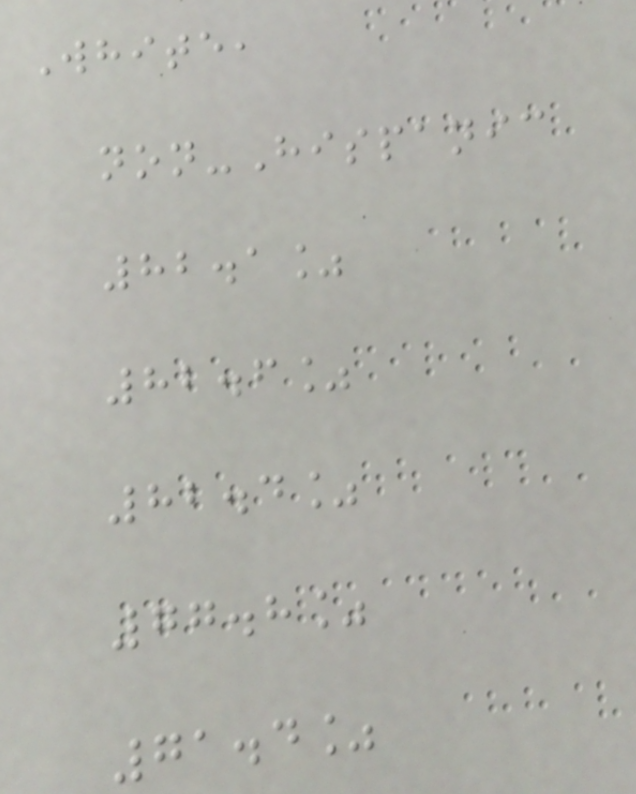White,
non-Hispanic
82.1%
82.6%
82.4%
77.8%
71.4%
